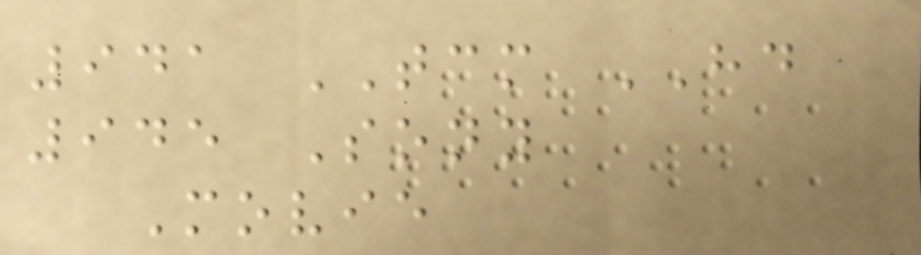941 TCM HD
945 Sony
Movie
